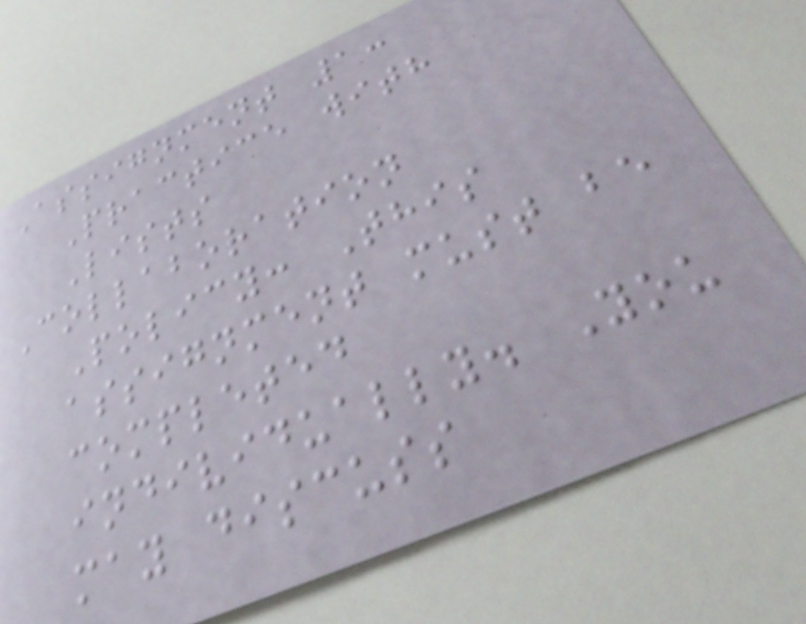Assignment 1:
Practice with
Lists
Collaboration
Policy: This
assignment must be
completed
individually. You
may discuss
